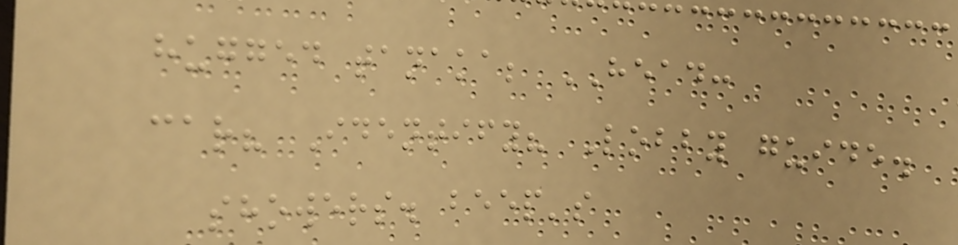hugged tanaka; HEAD:
car? Identify? Lobby guide.
showers. beep's
